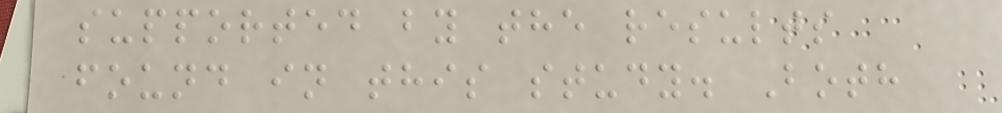supported by the results
found in this study. Both
